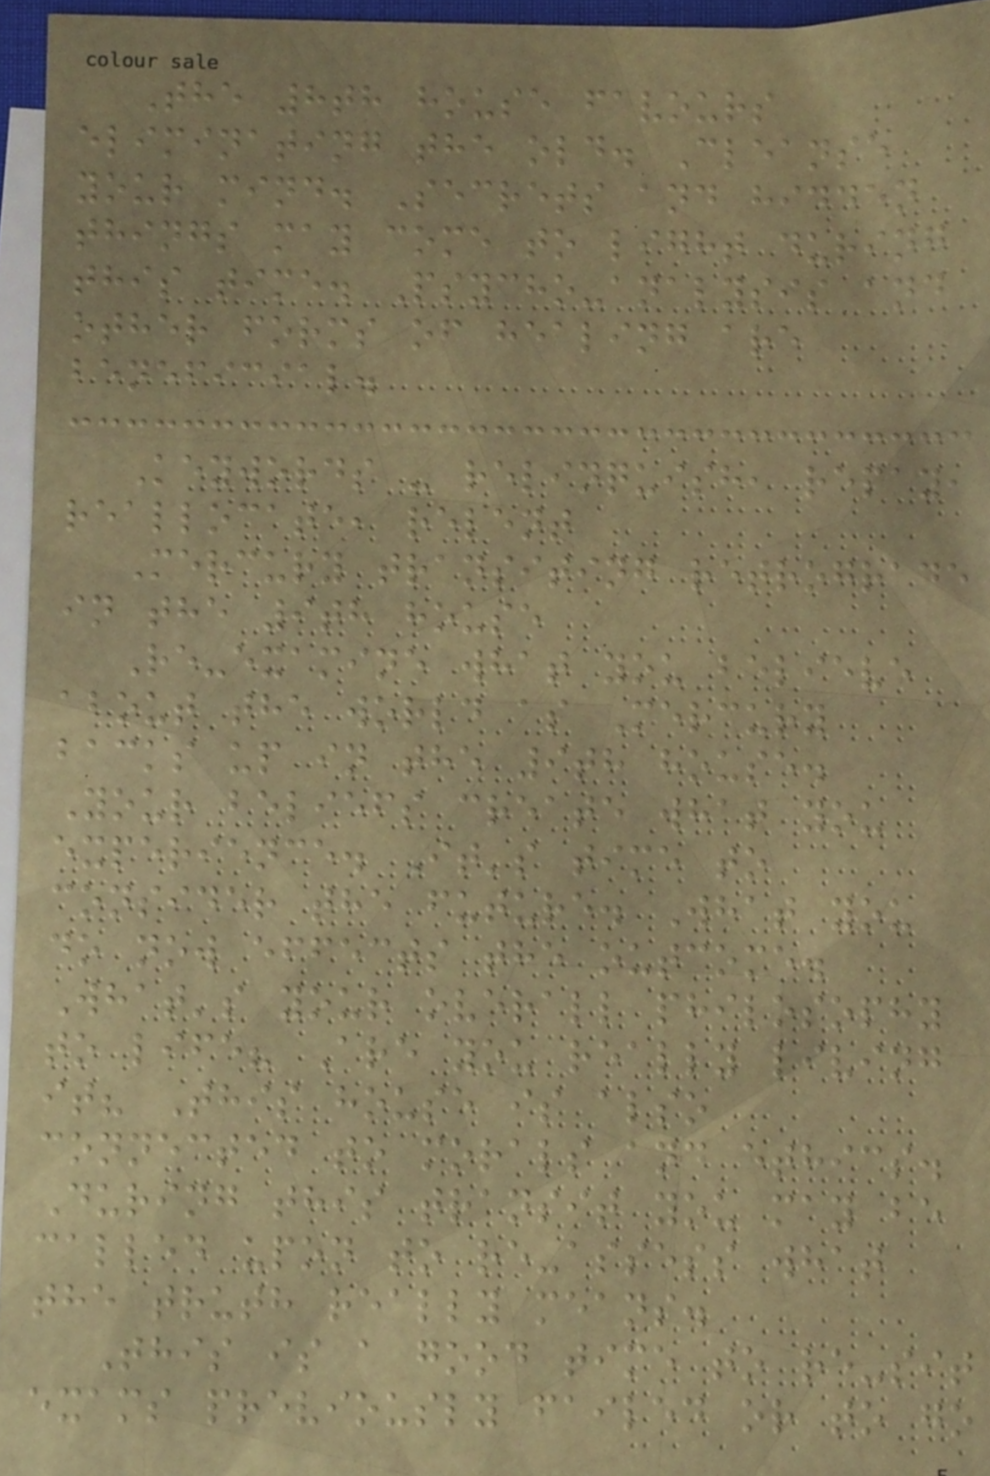The 8th house favours
eliminating the old. Cleanse
your mind. Secrets and hidden
things may come to light during
this time. Psycho-analysis and
other forms of healing are
beneficial.
Keywords - relinquish, repay,
reallocate, relent
Mercury transiting retrograde
in the 9th house
Re-examine what you believe
about the world as Mercury
backs up in the 9th house.
Your beliefs create what you
experience. It's time to
consider the future. What you
do now effects the outcome.
What's your overall philosophy
to life? Are you really living
it? This house is also
connected to morals and ethics.
During this transit you may be
called upon to re-assess what
the truth really means.
This is a good time to re-sit
exams previously failed or to go
